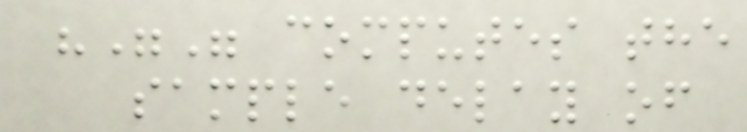""" computes the
sample delay of
